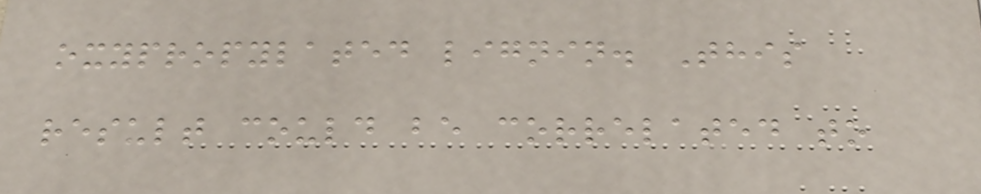oxypropylated lignin. This
result could be correlated to
